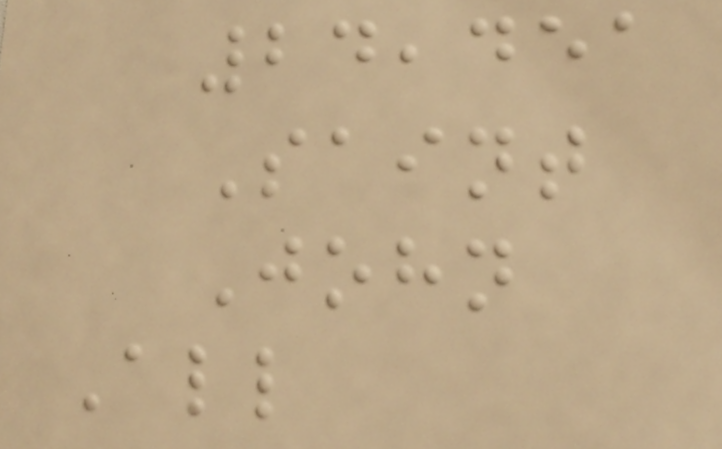24,451
Saint
John
All
